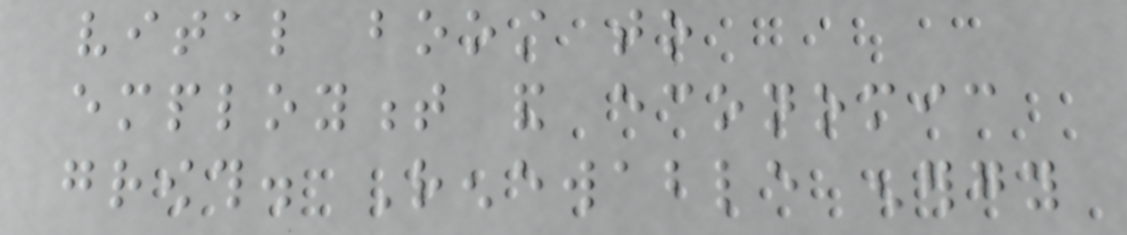vital boost to
employment and economic
growth. Renewable energy
